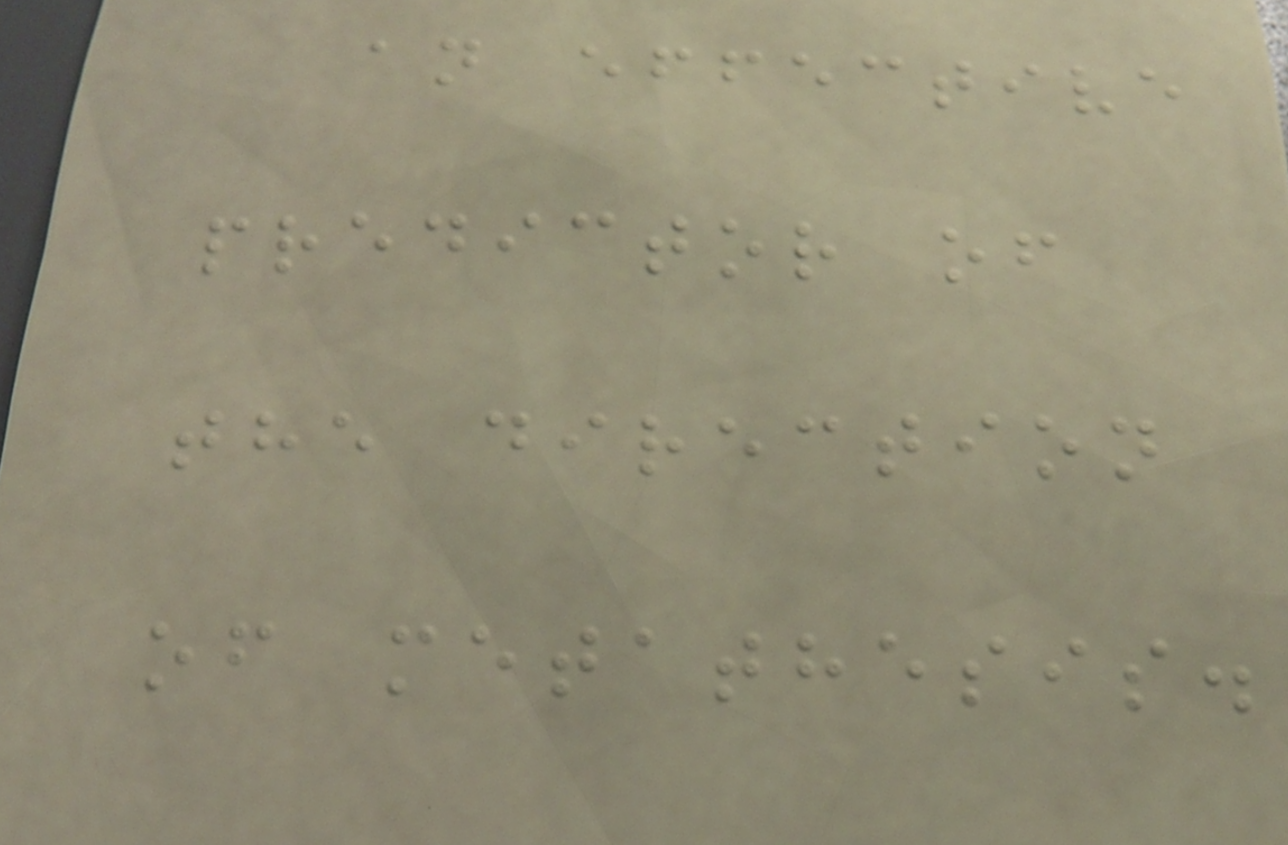an effective
predictor of
the direction
of metathesis.
